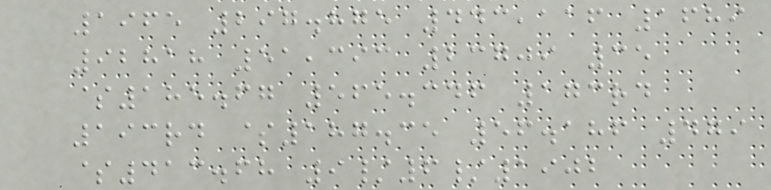1965 297.875 443,116 1689
92818 51,393 23709 35
$185.67 565.346 173rd
193rd $187.35 56.186 479
$413.68 9/6/1902
